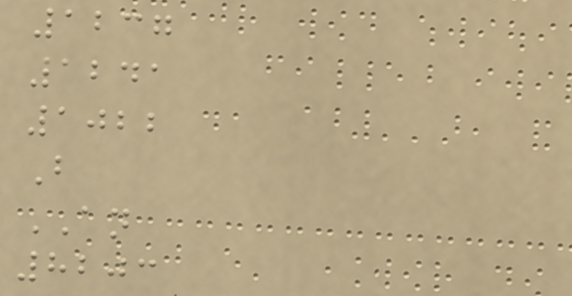1237
1241
1022
B
AN
8203
